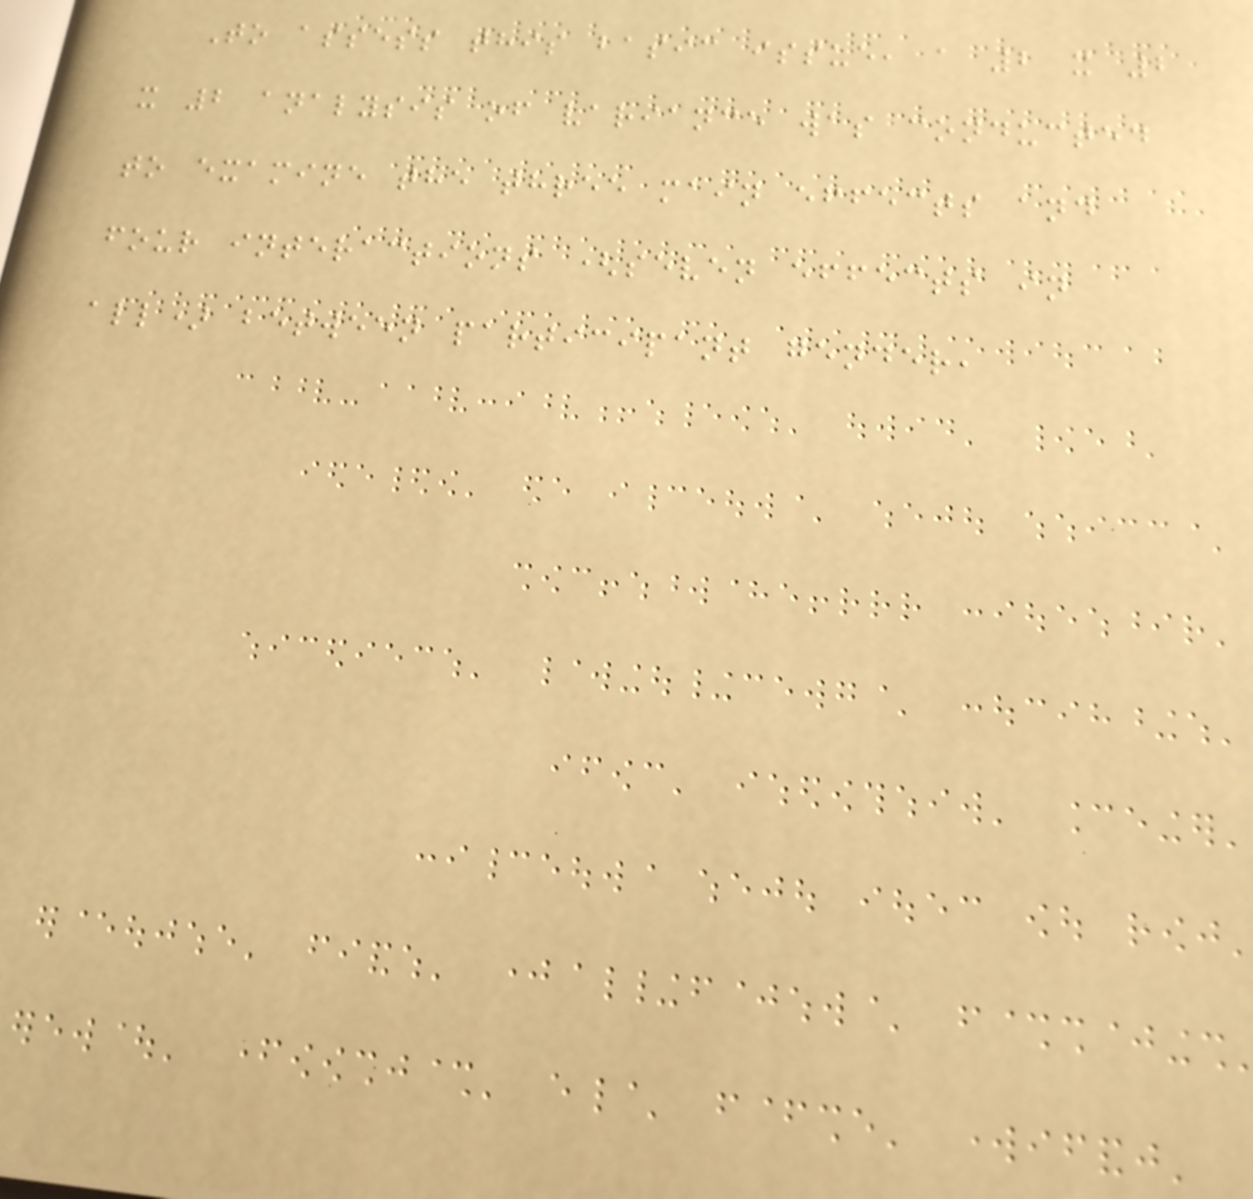To assess this basic issue, a 2 x 2
x 2 analysis of variance was conducted
to examine the three main effects and
four interactions (seven effects in
all) between participant gender,
